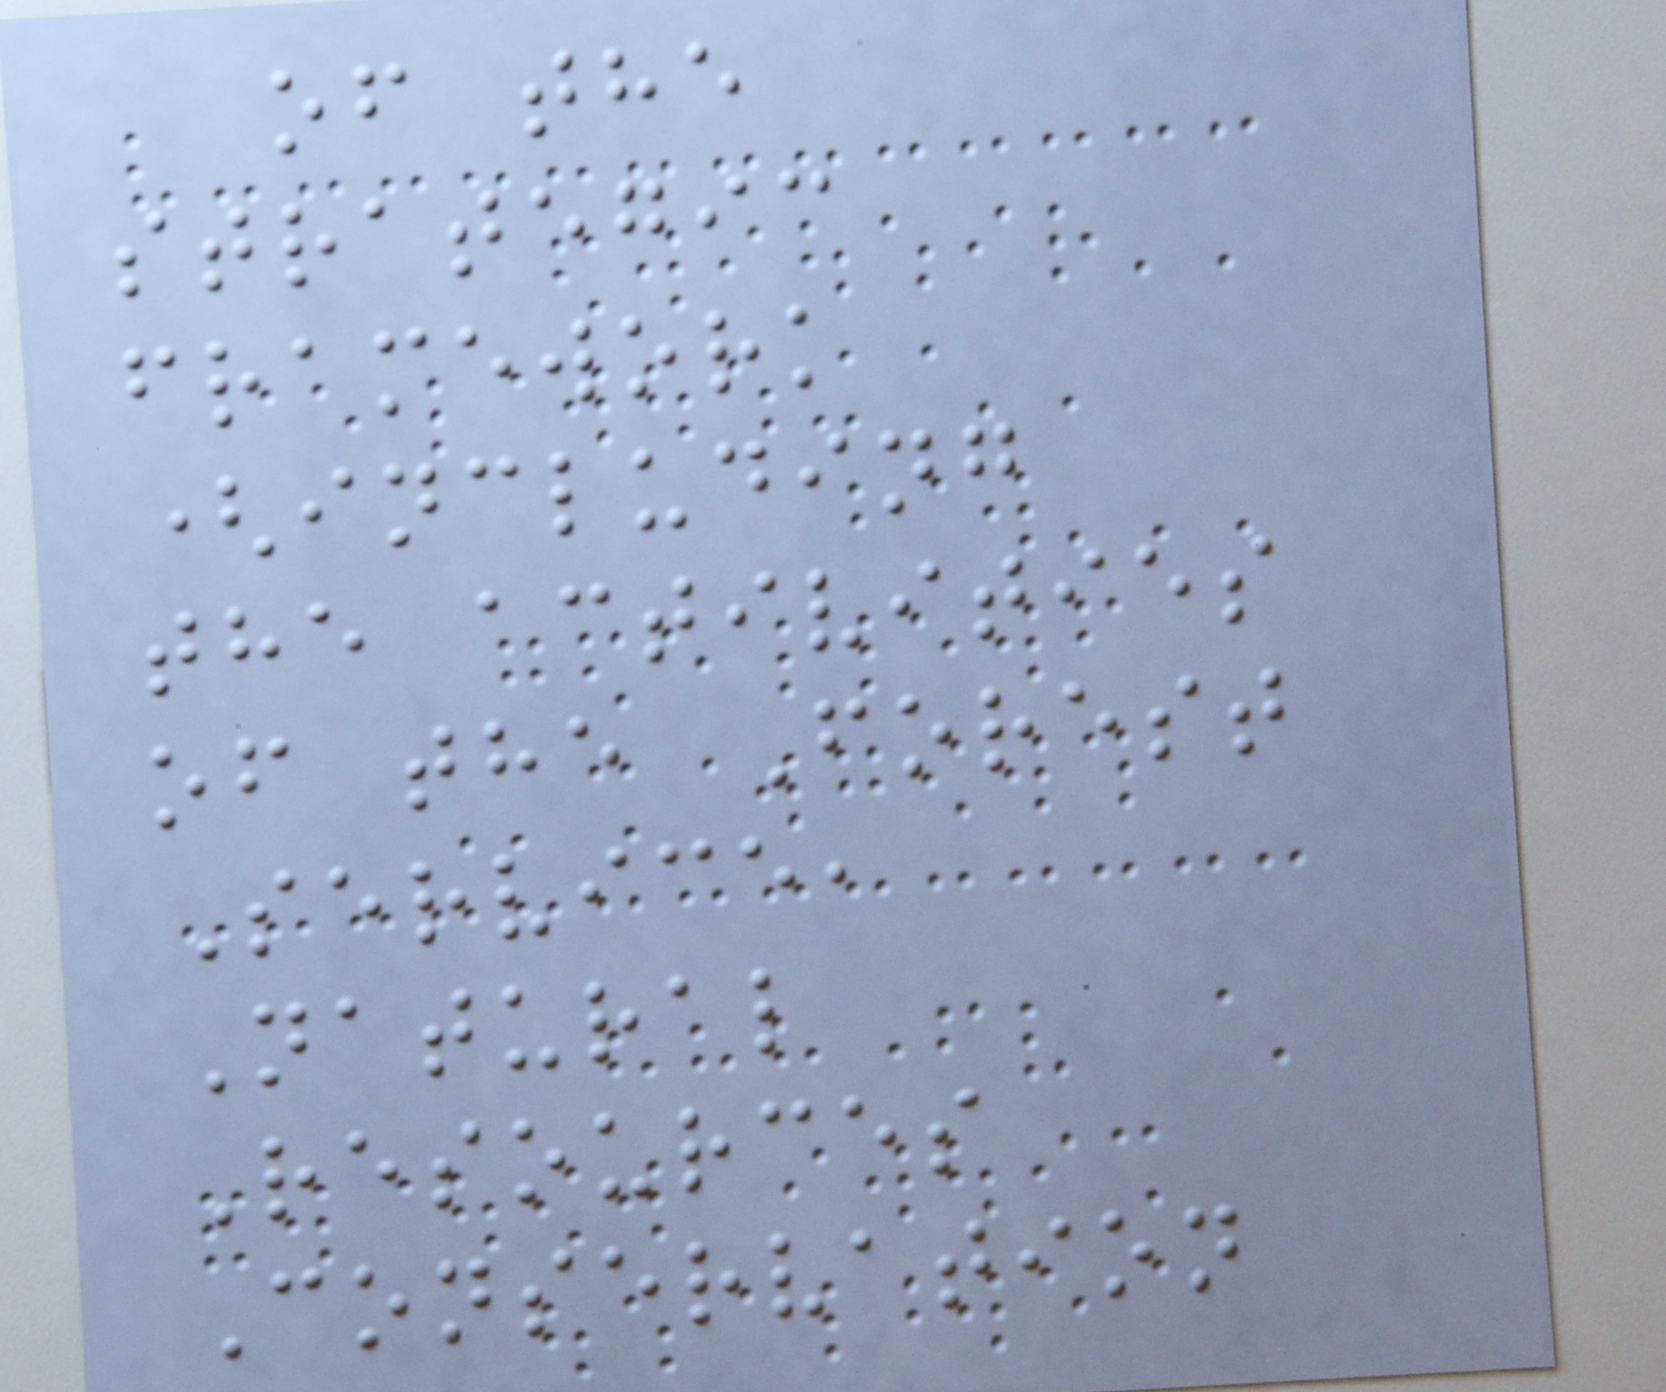of the
strategic
framework
(including
the activities
of the Forest
Service,
Natural
Resources
Conservation
